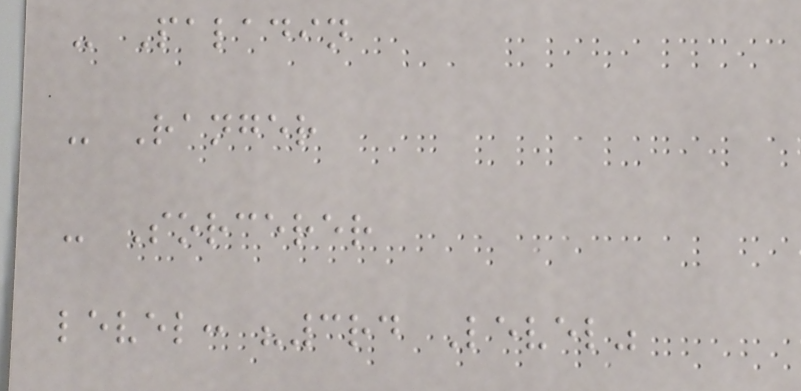- Paladin
- Ranger
- Sorcerer
level: "3rd Level"
